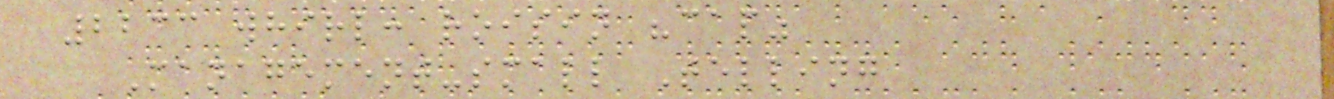2233 whirl: roisin "cap"
Management-small Telling
